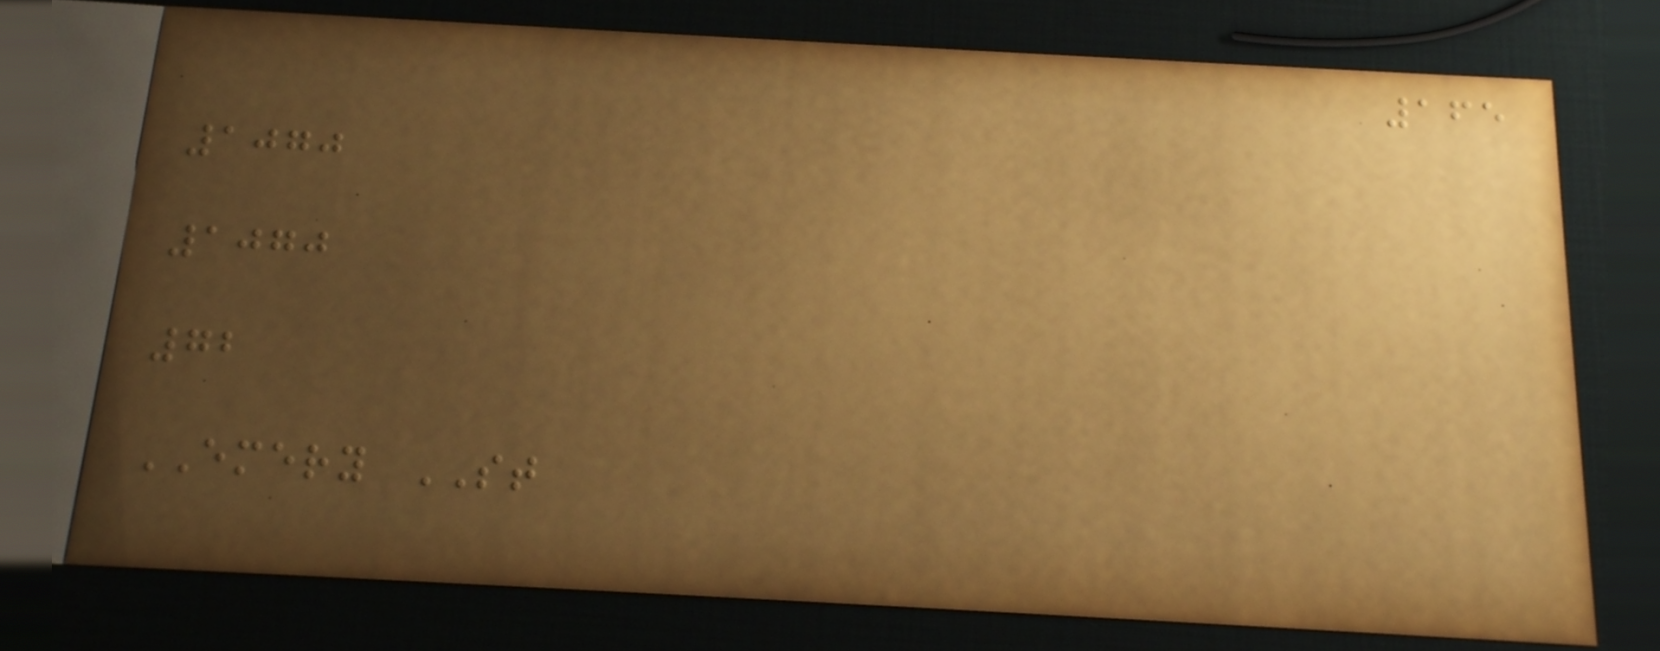165
1070
1070
72
EMERY ST
